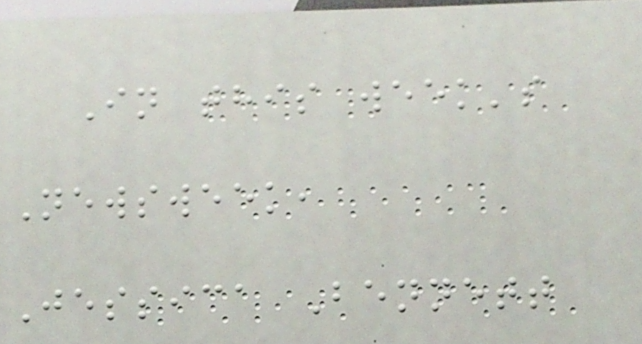In this week's
Newsweek,
Jessica Bennett
